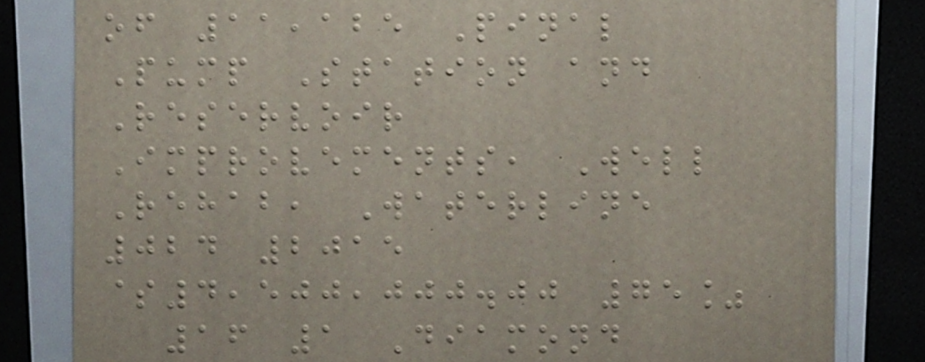of 11,125 Pinal
Pump Station and
Reservoir
Improvements, Well
Rehab, Waterline
024 2015
$4,500,000.00 75%
16 1 Diamond
